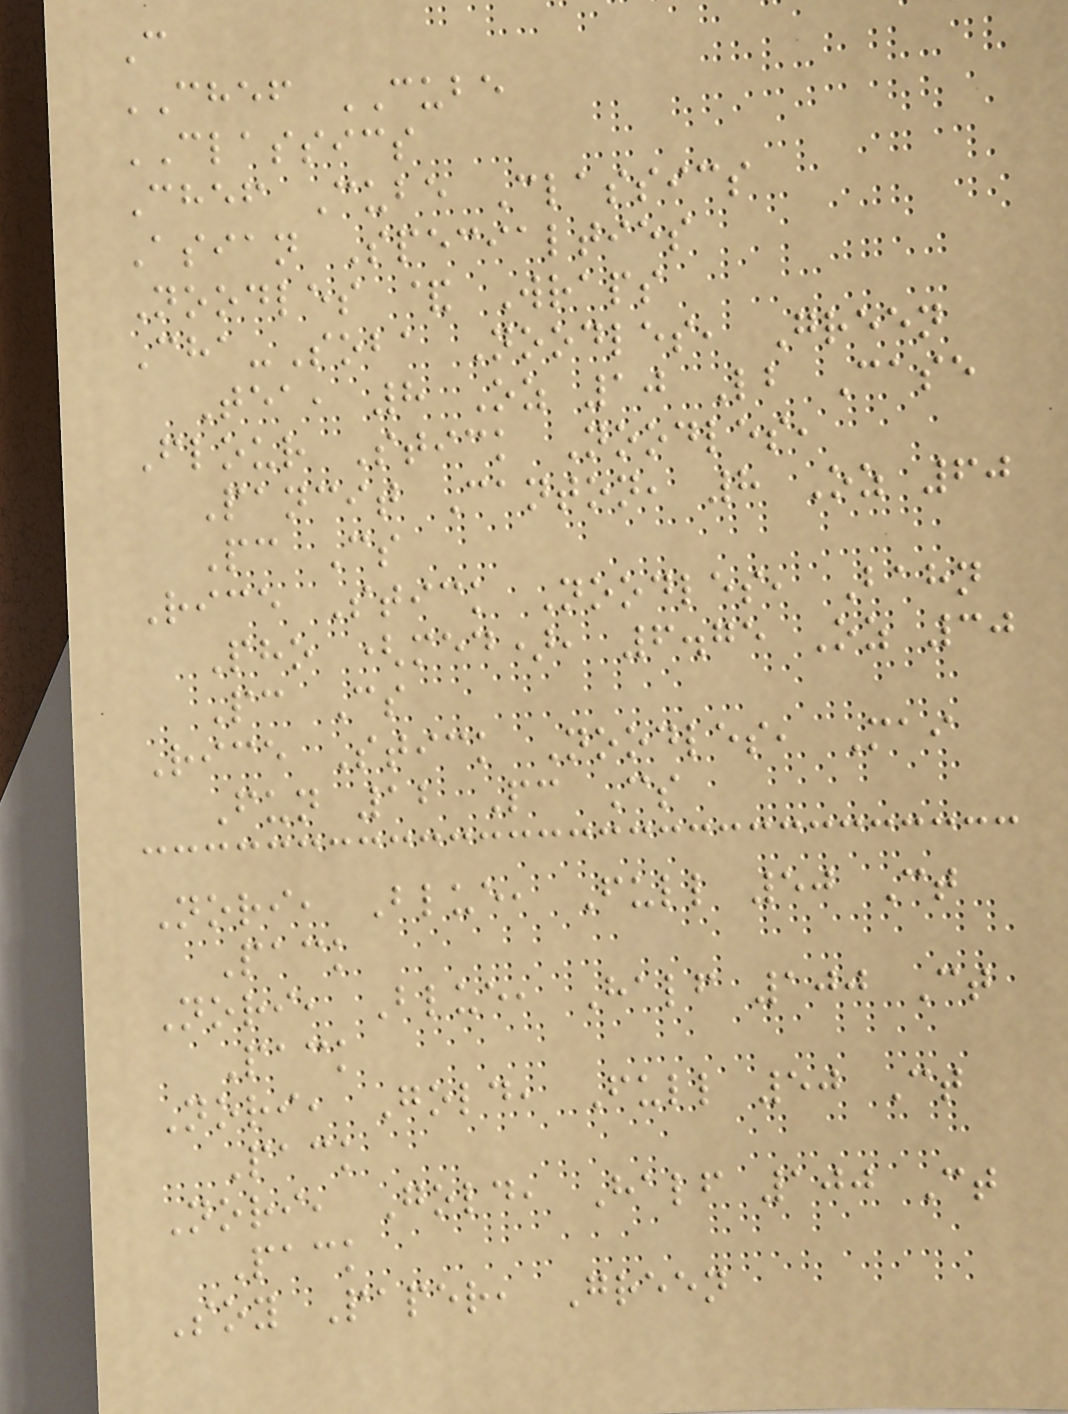C
CHEF CUBE
CLASSICS
Chef Cube Classics
Asian Specialties
Noodles & Wraps
Cha-Soba Noodles, Green
Tea, 8 Oz 10 Lb Case
Flour Stick Noodles,
Pancit Canton, 8 Oz 60
Pc Cs
Rice Stick Noodles, Bahn
Pho (med), 6.75 Oz 30
Pc Cs
Rice Stick Noodles, Mai
Fun 12 Pc Cs
Nori, Blue, Full 50 Ct
Pack
Nori, Blue, Half 100 Ct
Pack
Nori, Gold, Full 50 Ct
Pack
Nori, Gold, Half 100 Ct
Pack
Soy Paper, Green
